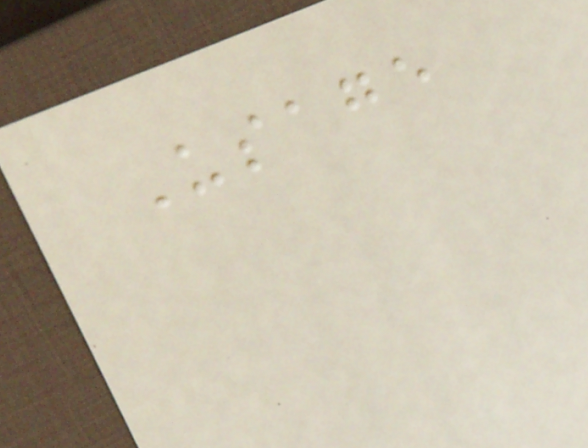Usage
